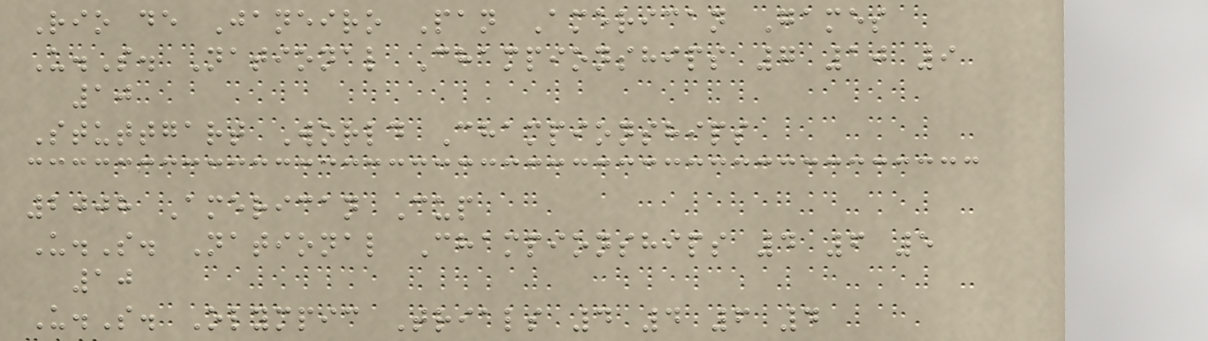Rio de Janeiro Pan American Games
U.S. National Championships 7 10 9
10
Stuttgart World Championships
2008 American Cup
U.S. National Championships 4 6 5
10
U.S. Olympic Trials 4 4 6 4
